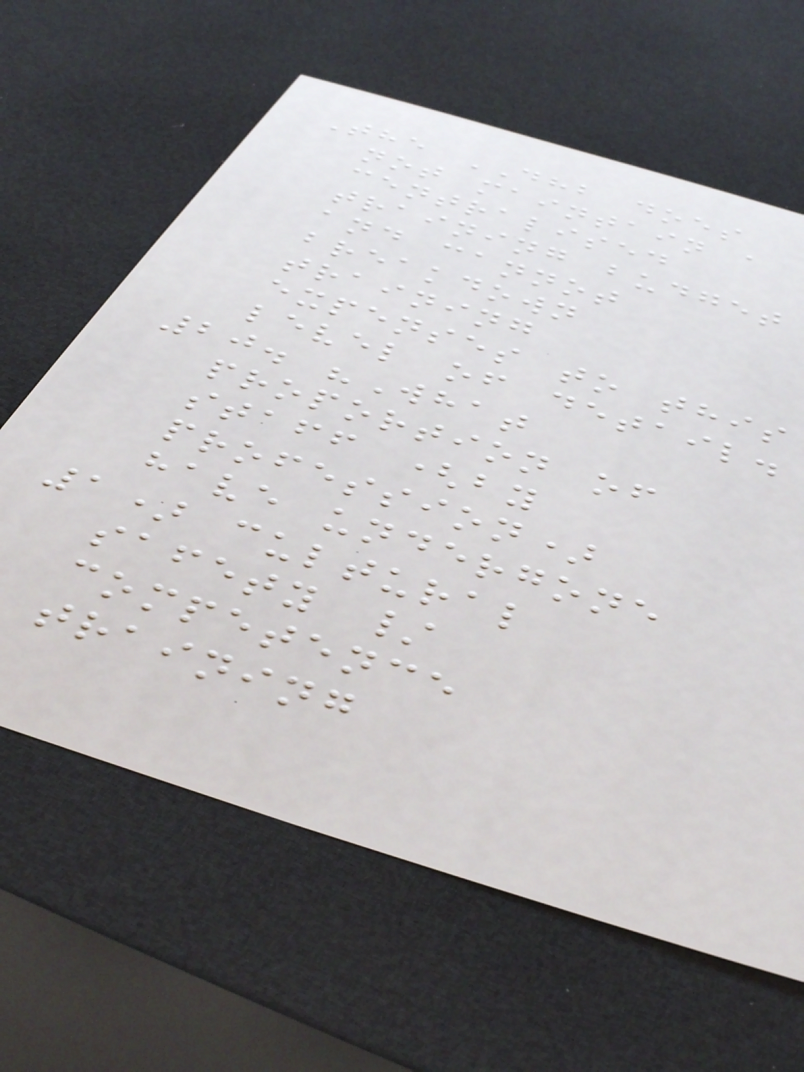The DHB does
not maintain a
centralised
training budget
and cannot
breakdown
training
expenses to this
level of detail.
20. "What
proportion of
staff (by
profession)
have undergone
1) cultural
safety /
competence
training
